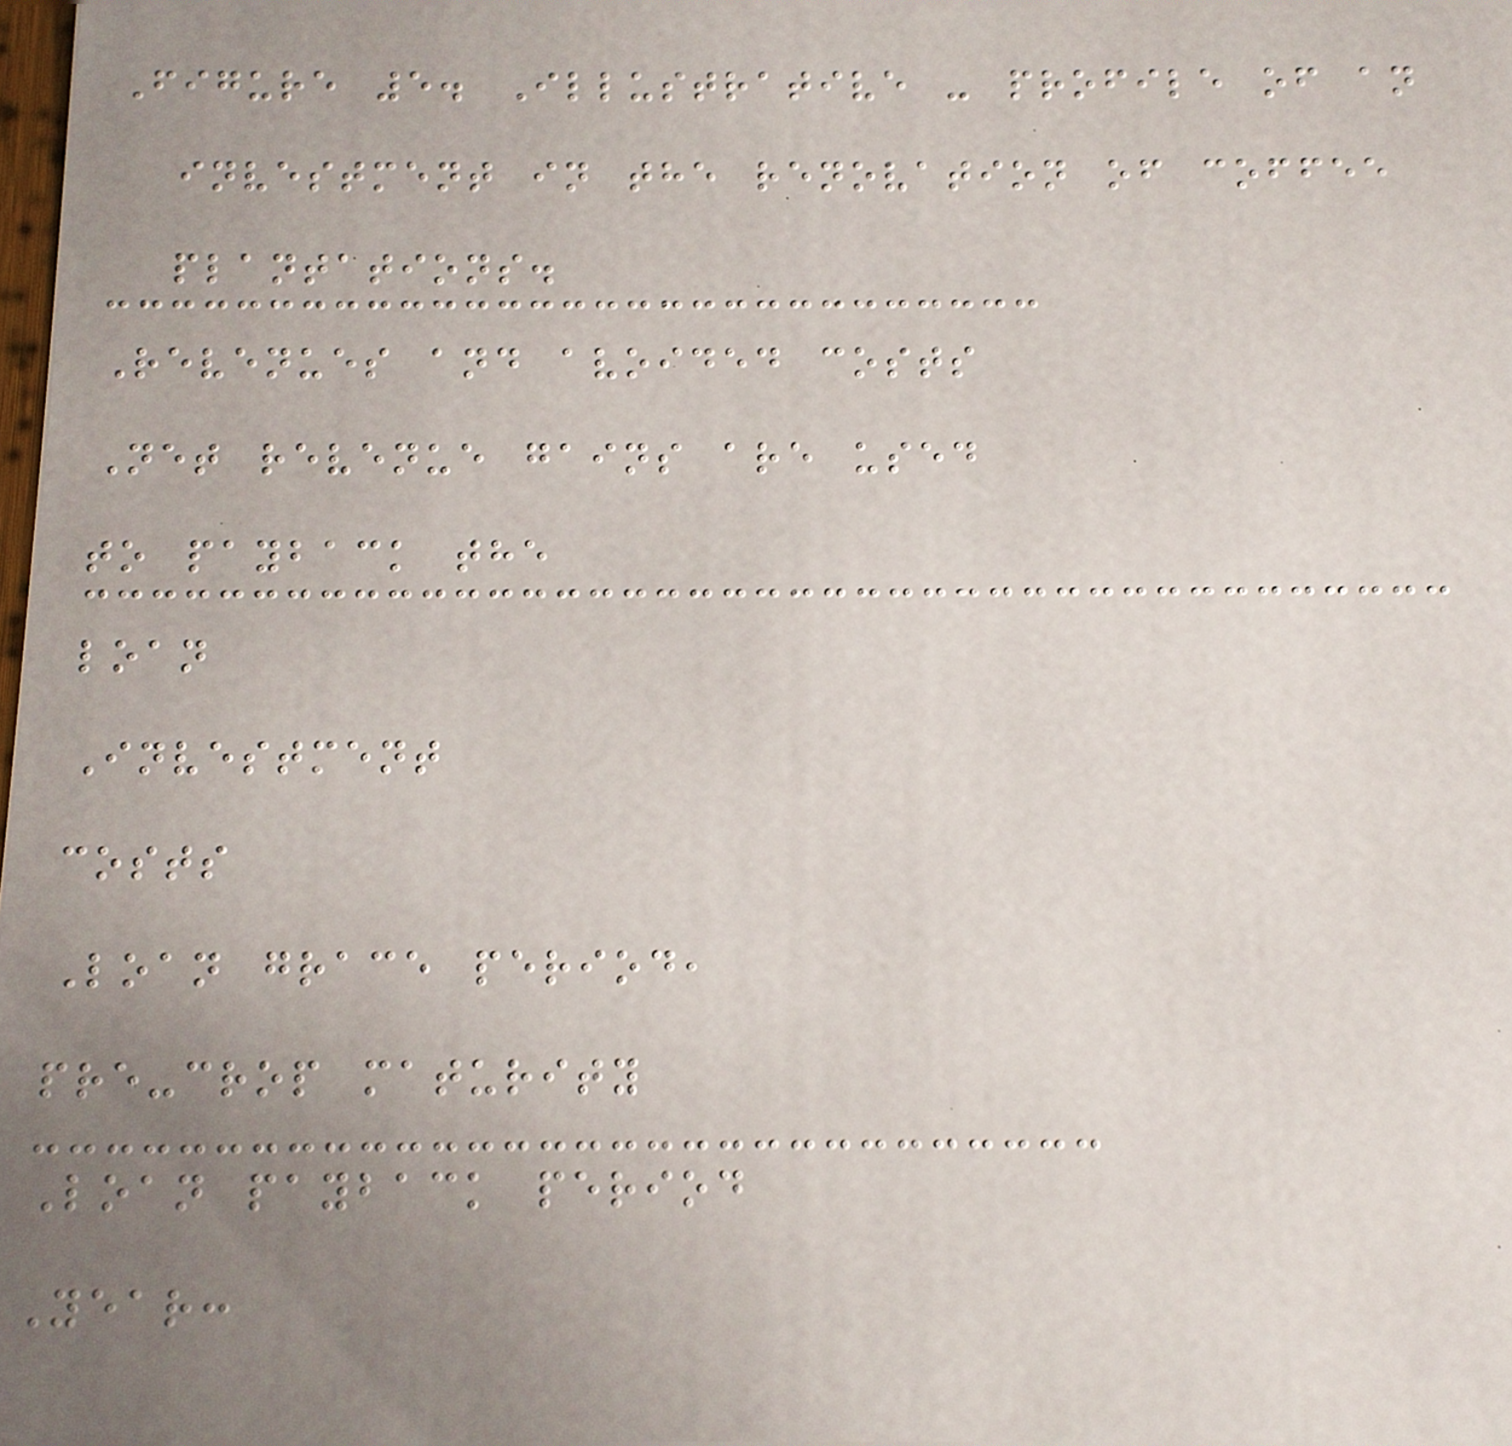Figure 5. Illustrative - profile of an
investment in the renovation of coffee
plantations.
Revenues and avoided costs
Net revenue gains are used
to payback the
loan
Investment
costs
Loan grace period,
pre-crop maturity
Loan payback period
Year:
